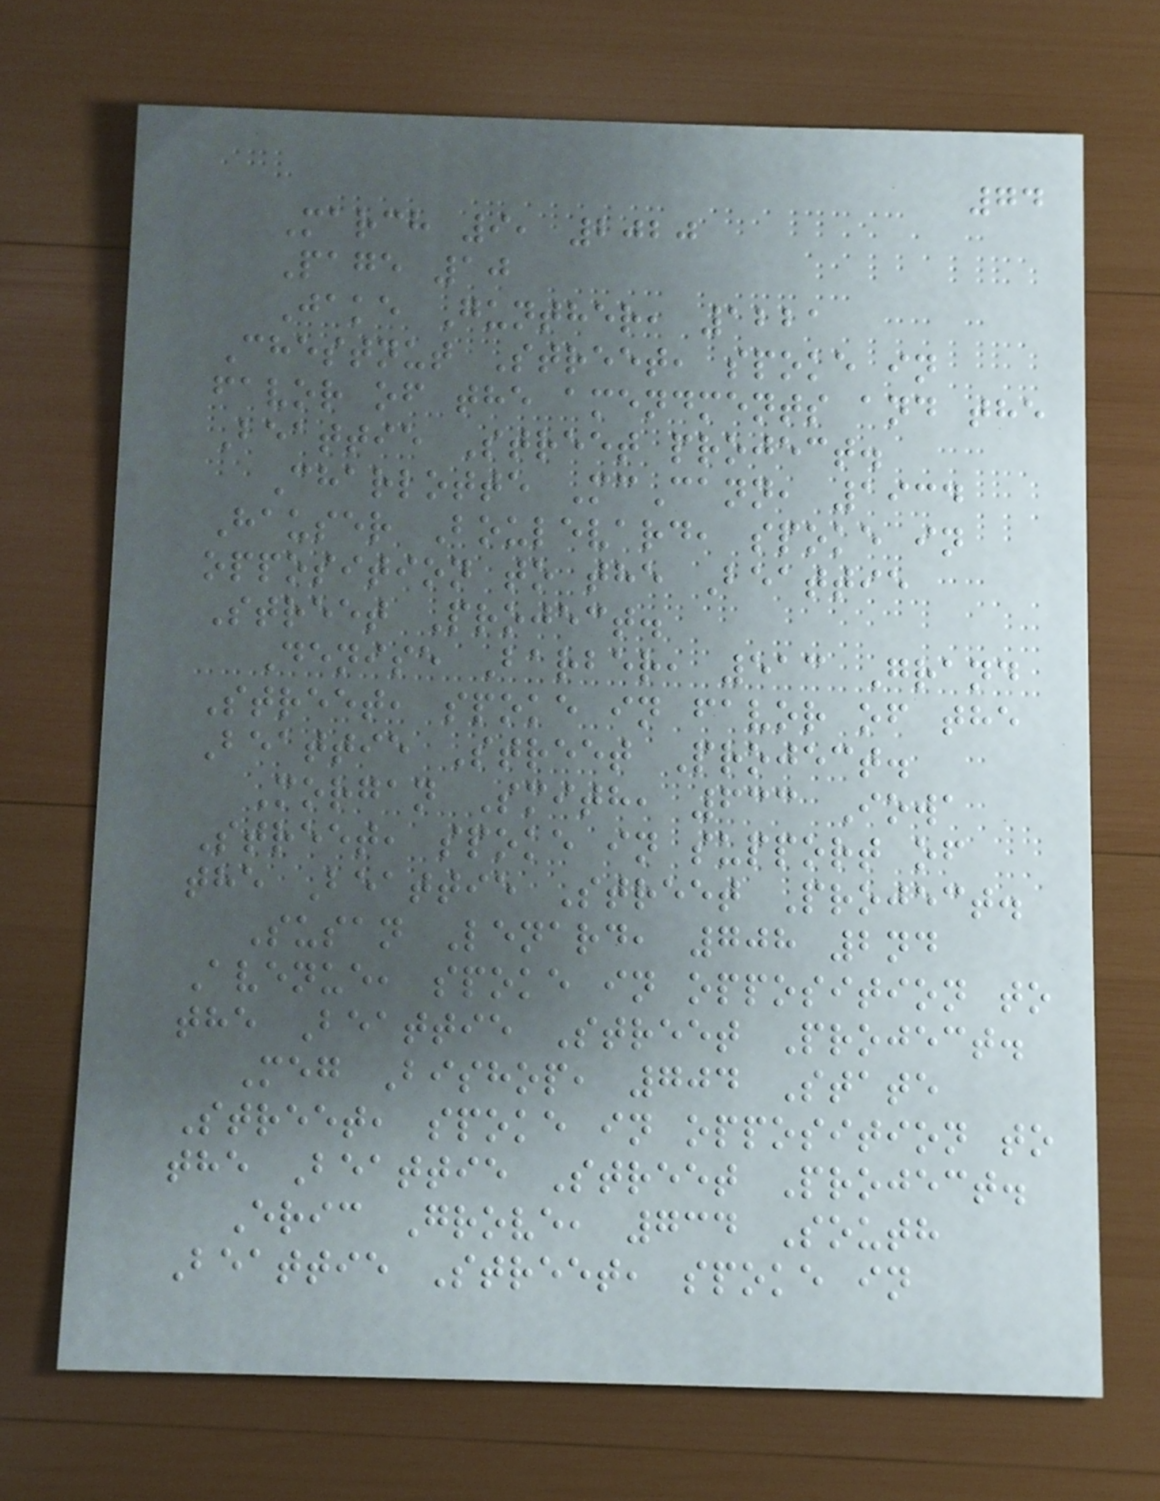74
March 9, 2020
Page 10
Jake Gunther, 1221
Chestnut Street, spoke in
favor of the amendments and the
Beattie Street project.
Charlotte McCann, 1934
Hauser Boulevard, spoke in
opposition to the Beattie
Street Project.
Denise Barber, 513 Grand
Street, spoke in favor of the
Beattie Street Project.
Morgan Smith, 633 Iowa
Street, spoke in support of
the Beattie Street Project.
Susan Lenard, 708 2nd
Avenue, spoke in opposition to
the Beattie Street Project.
Meg Bishop, 704 State
Street, spoke in opposition to
the Beattie Street Project.
Eric Grove, 734 South
Beattie Street, spoke in
